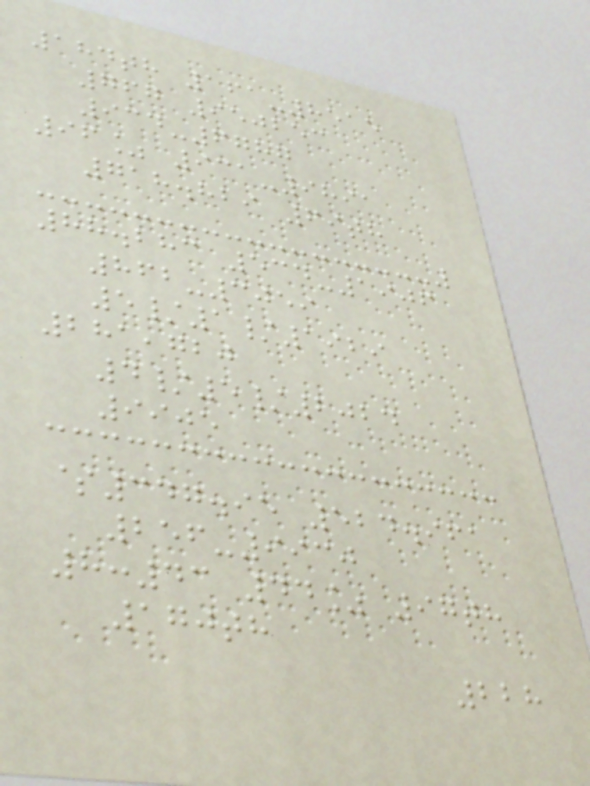184th 161-8515
767 950253
934-6787
96% 931-9891
718.829 69th
88.283 534-1906
862-3059
5/1/1929
281,720
4/5/2024
9905
$347.95 524.961
256-9930
8:43 44% 97th
170th
228
